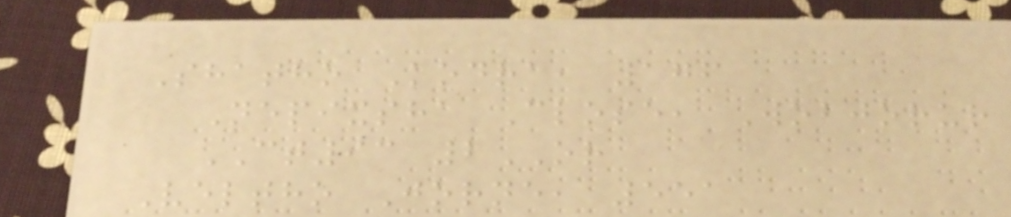Shatho Kodra, 176
Nepixsha Close, Wobjorur
CT93 2OR
Veltho Jorne, 551
